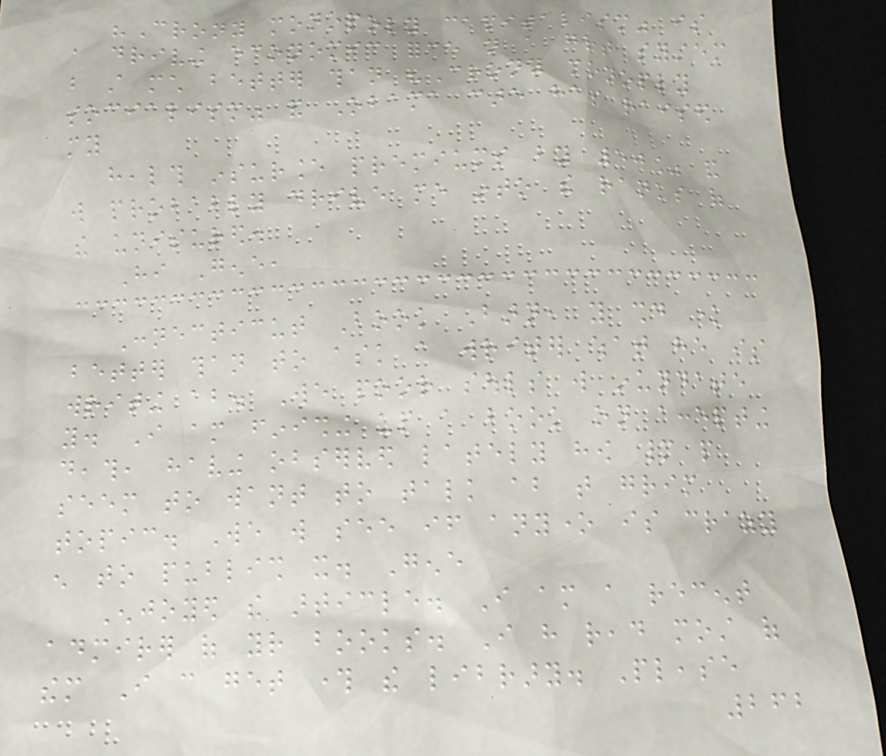"Crony monopoly capitalism" is
a driving economic force not a great system
but still much better than "Crony monoply
socialism" and Obama care has raised
my
health insurance premiums by 50% and
will probably drive me into the ranks of
the unisured.
Hi Gene,
Connecticut Book Barn, you should know
better than to ask a writer what he is
writing about. We poor souls will inundate
you. I am finishing up a book on accepting
death, having observed lately how many people
seem to want to talk about that grim
topic. We will see if anyone is crazy
enough to publish it. Gene
Enjoyed the article. I am a recent
admirer of your books. I have read most of
them I can get through the library. Please
262
